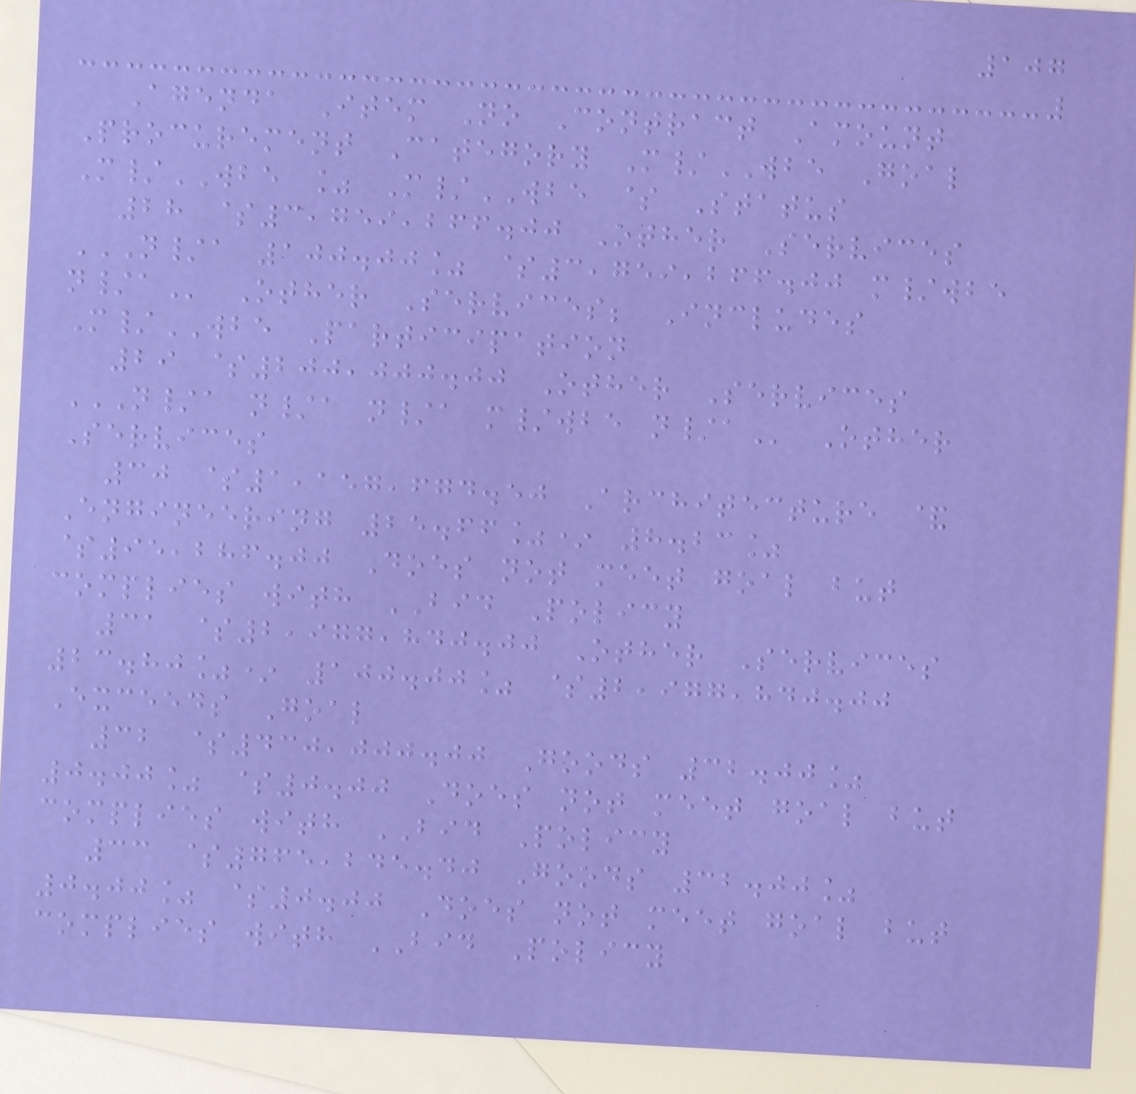107
Agenda Item No Contract Amount
Procurement Category M/WBE Goal
M/WBE % M/WBE $ Status
28 $3,759,266.00 Other Services
N/A 100.00% $3,759,266.00 M/WBE
N/A Other Services; Includes
M/WBE Participation
29 $200,000.00 Other Services
N/A N/A N/A M/WBE N/A Other
Services
30 $1,157,674.50 Architecture &
Engineering 25.66%* 8.23%
$95,286.00 Does not meet goal but
complies with BID Policy
31 $2,977,840.00 Other Services
23.80%* 100.00% $2,977,840.00
Exceeds Goal
32 $430,000.00 Goods 32.00%
0.00% $0.00 Does not meet goal but
complies with BID Policy
33 $765,245.40 Goods 32.00%
0.00% $0.00 Does not meet goal but
complies with BID Policy
